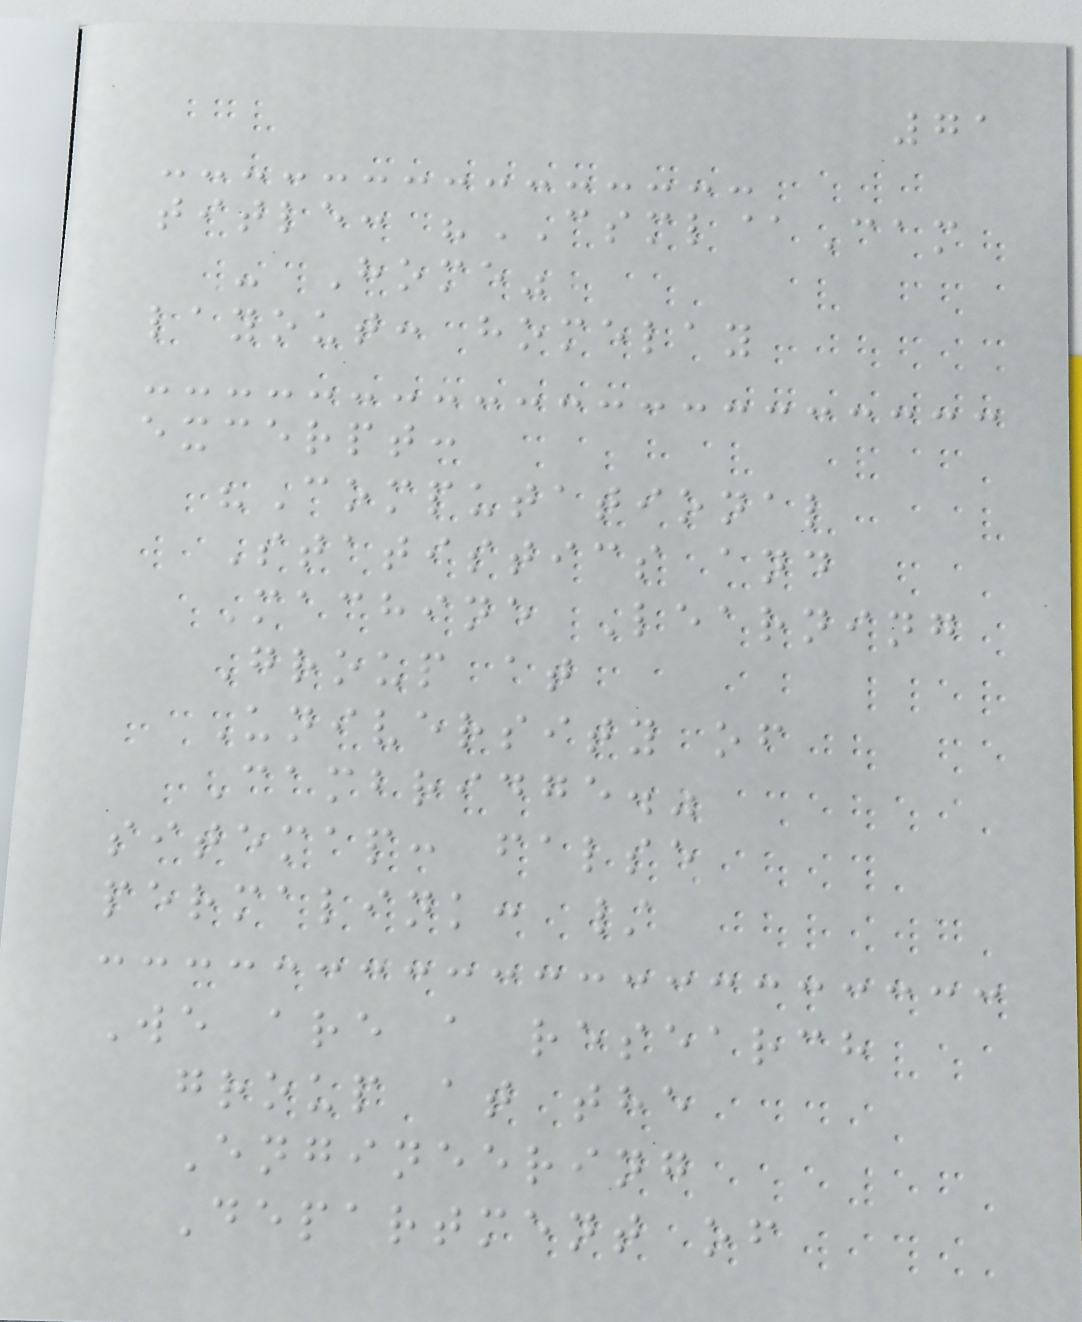71
title: "CSML@Cam
- Home"
layout: homelay
excerpt:
"Computational
Statistics and
Machine Learning
Group at
University of
Cambridge."
sitemap: false
permalink: /
We are a research
group at the
Engineering
Department of
